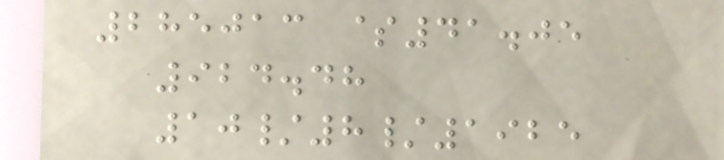285013 $41.05
924.48
10/8/1925
